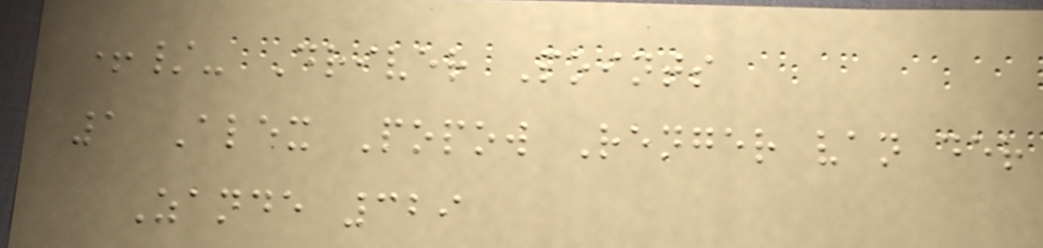+/- Driver Points
1 Alex Popow Renger van der
Zande 329
